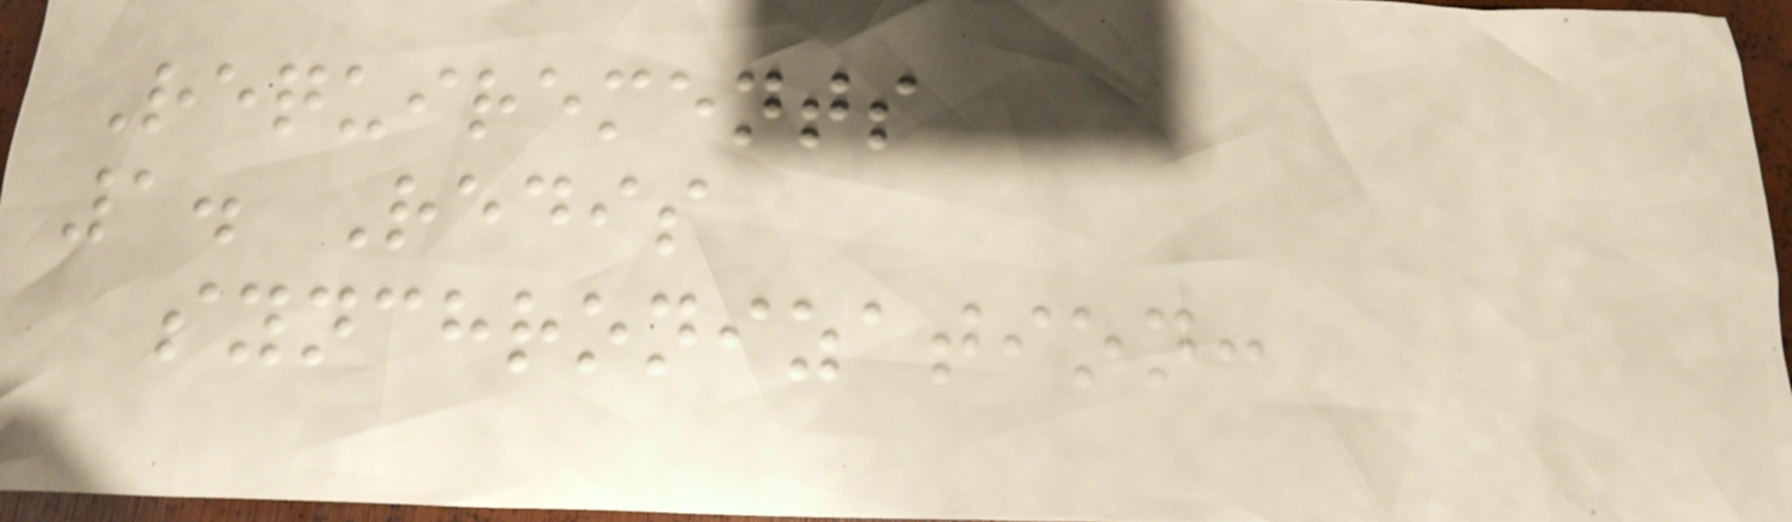Requirements
1. Redis
synchronization:
